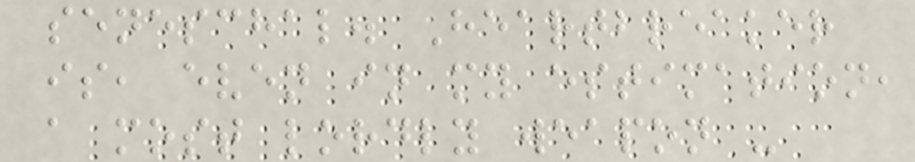seneschal. Heartbreaker
is, even in my estimation,
a most lordly weapon -
